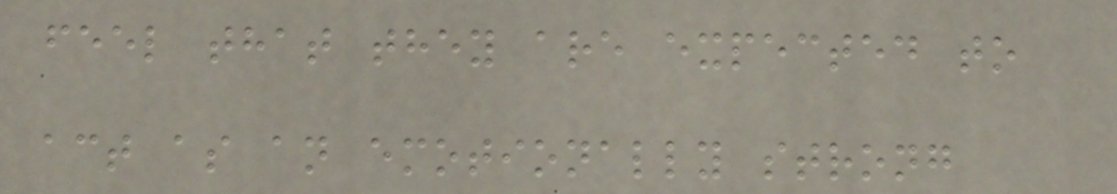feel that they are expected to
act as an emotionally strong
